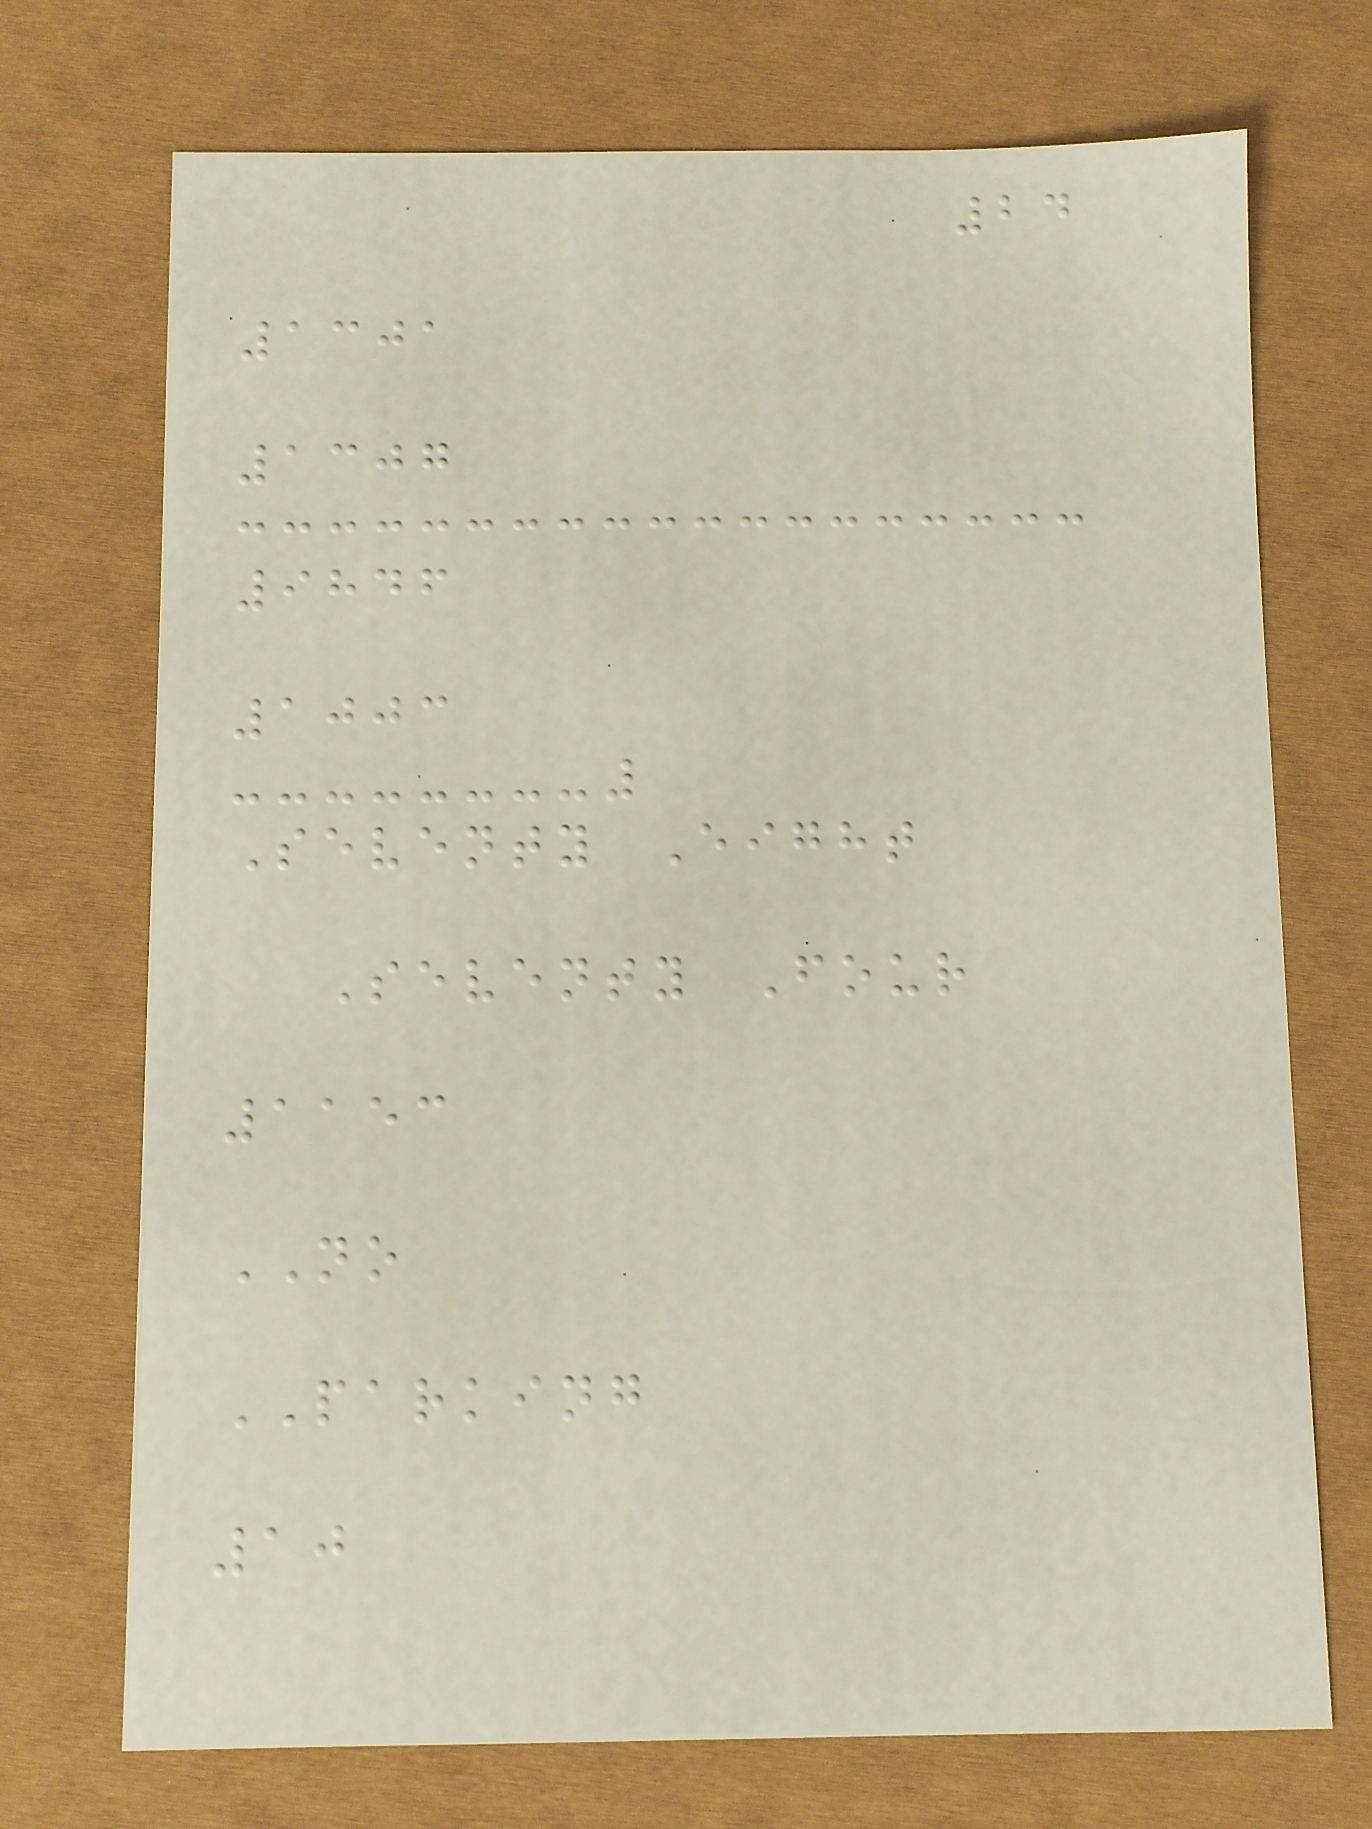24
1301
1307
9846
1003
Seventy Eight
Seventy Four
1153
NO
PARKING
10
